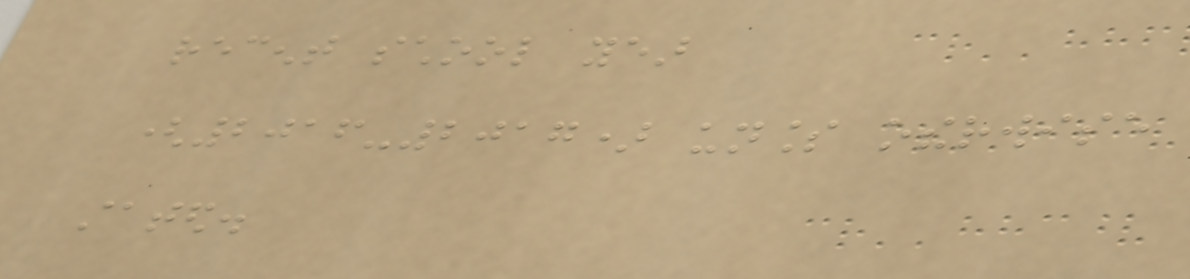recent school year
(2016-2017) unless otherwise
stated.
